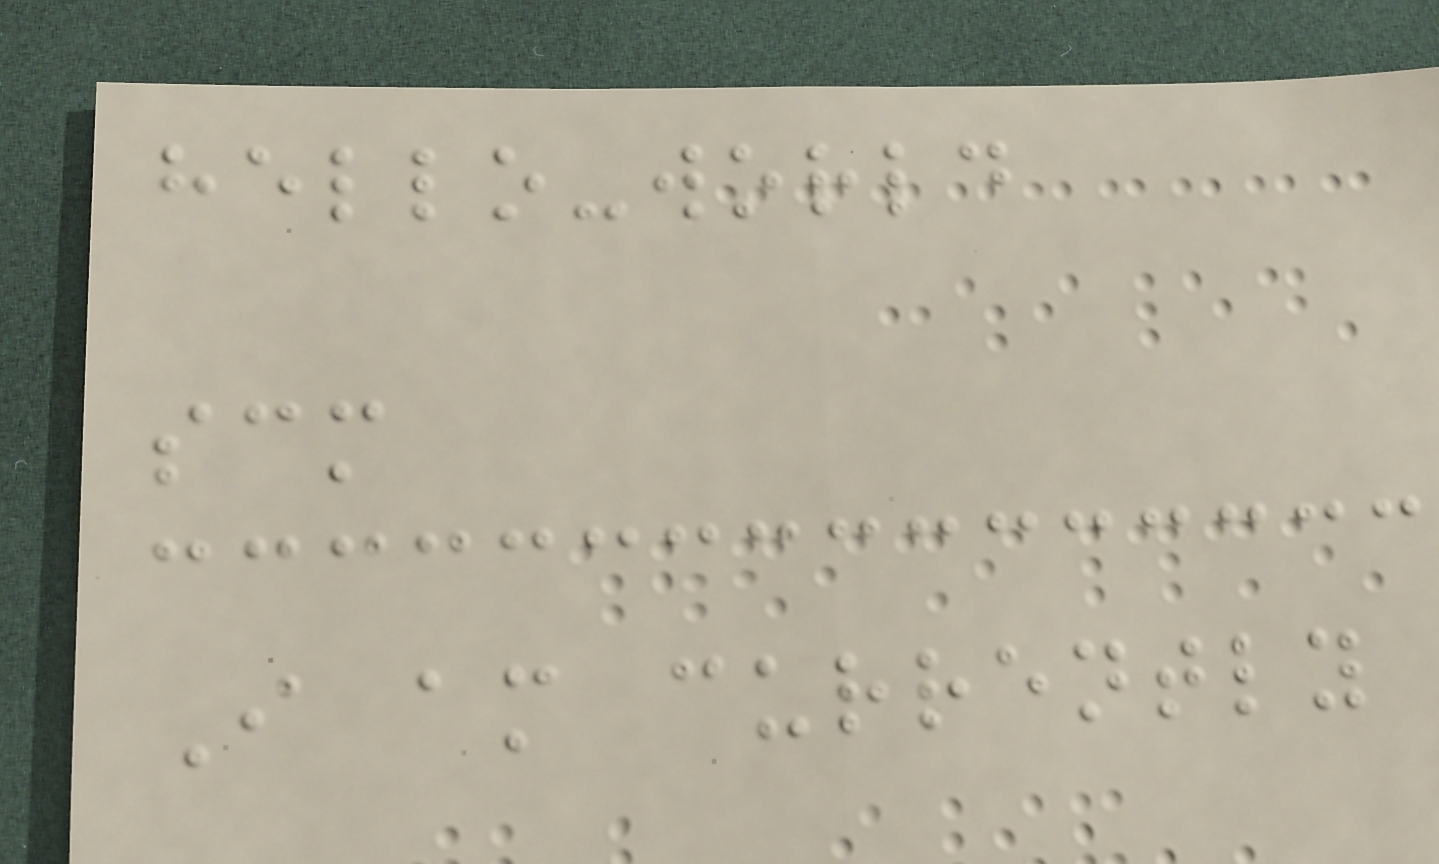hello-world
scm
I am currently
